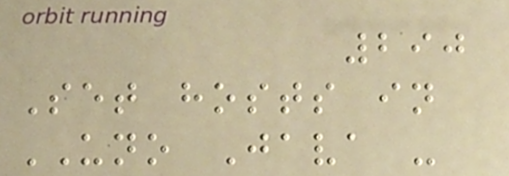290
Set hosts in
UNO Java -
